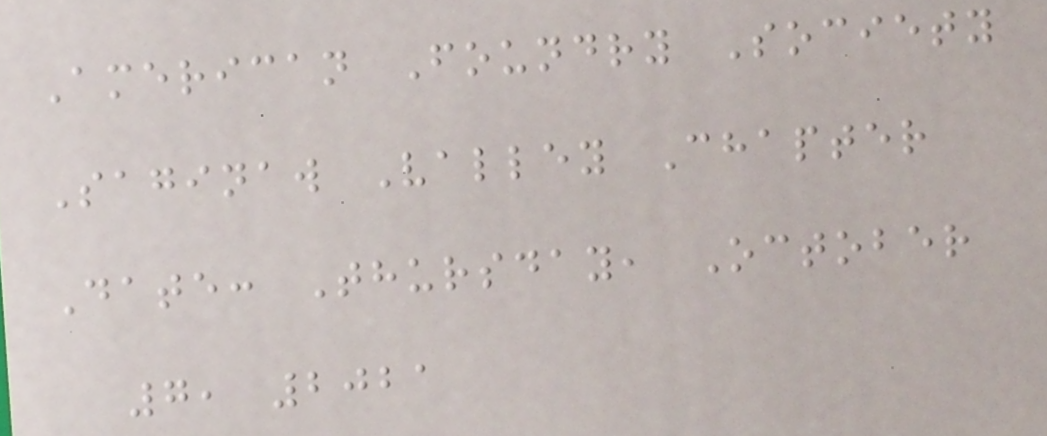American Foundry Society
Saginaw Valley Chapter
Date: Thursday, October
7, 2021
